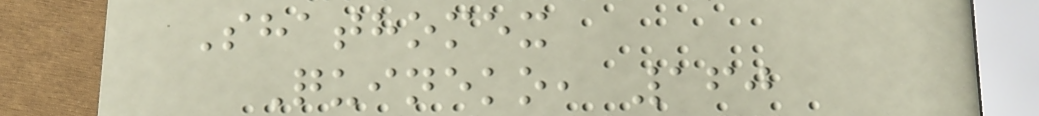Shathomex
Quineko, 160
